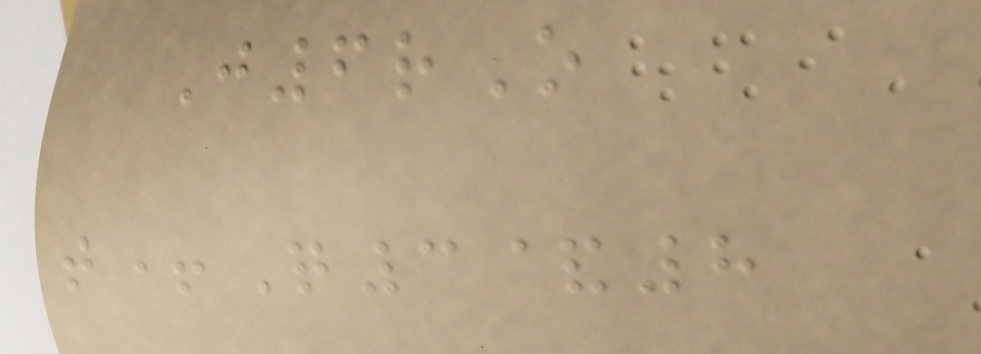J6rO
t+Q3&8
